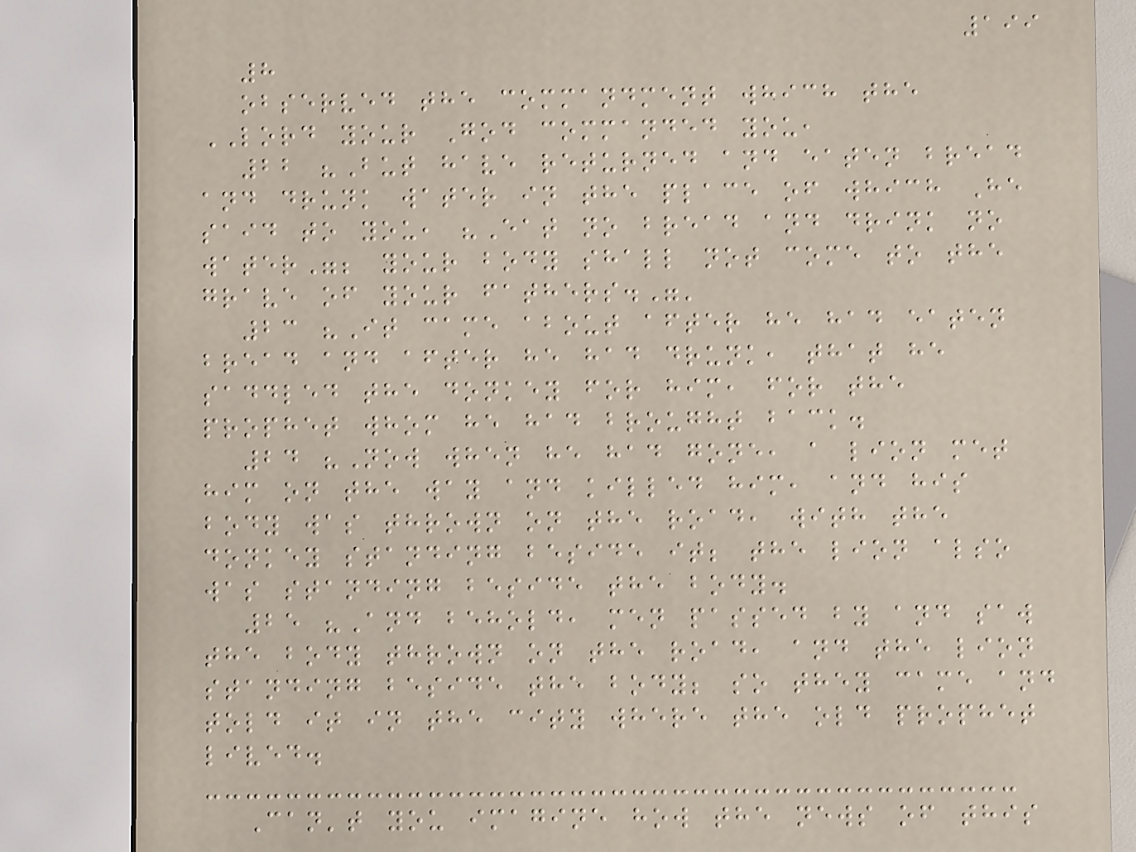199
8
observed the commandment which the
LORD your God commanded you,
22 "But have returned and eaten bread
and drunk water in the place of which He
said to you, "Eat no bread and drink no
water"; your body shall not come to the
grave of your fathers."'
23 "It came about after he had eaten
bread and after he had drunk, that he
saddled the donkey for him, for the
prophet whom he had brought back.
24 "Now when he had gone, a lion met
him on the way and killed him, and his
body was thrown on the road, with the
donkey standing beside it; the lion also
was standing beside the body.
25 "And behold, men passed by and saw
the body thrown on the road, and the lion
standing beside the body; so they came and
told it in the city where the old prophet
lived.
Can't you imagine how the news of this
